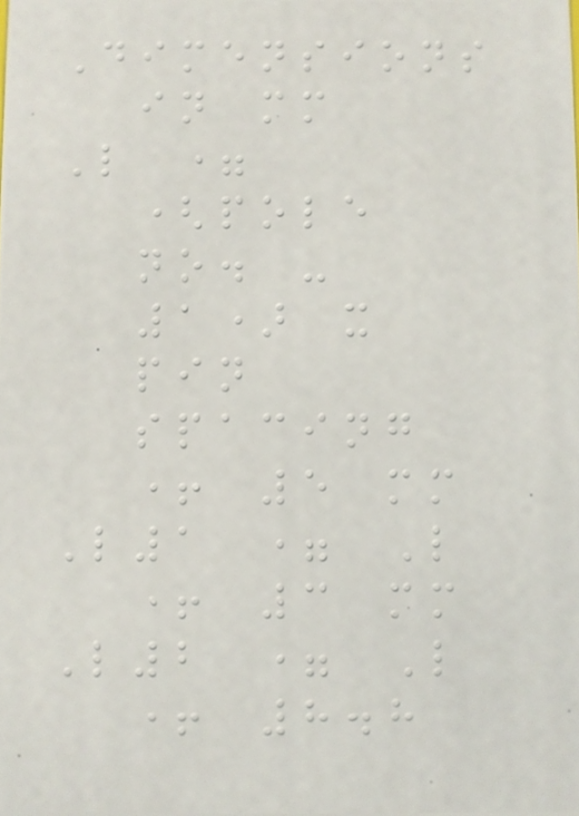Dimensions
in mm
L =
(pole
no. -
1) x
pin
spacing
+ 5 mm
L1 = L
+ 3 mm
L2 = L
+ 8.8
